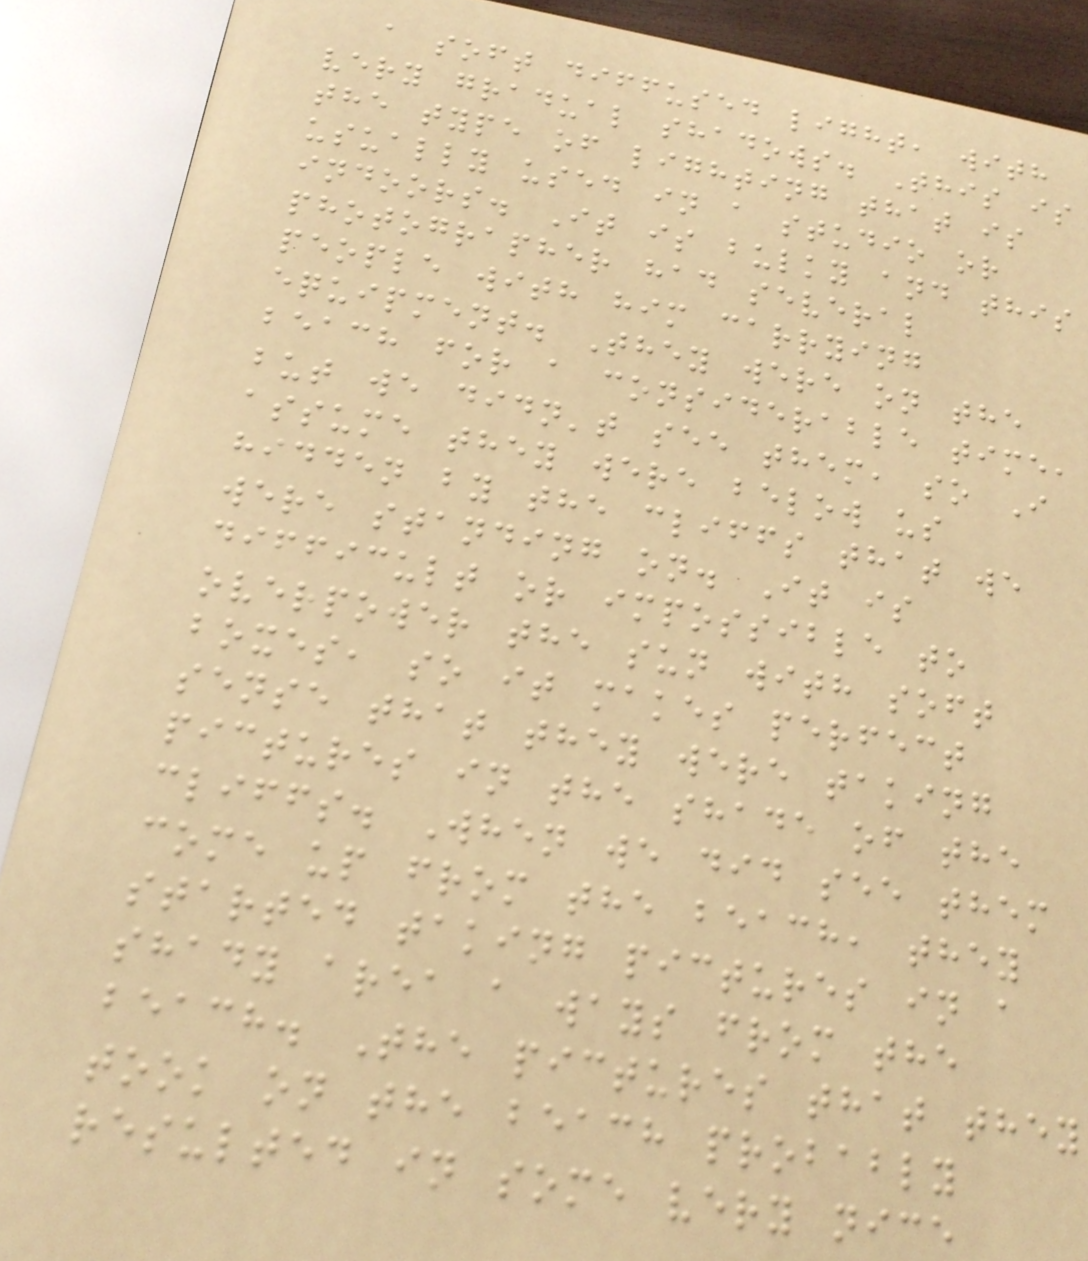a soft diffused light, with
very gradual shadows. This is
the type of lighting that is
usually used in a studio or
indoors. It is bulky and this
photographer had several
people with him carrying
equipment. They were on the
beach for a considerable time,
but we didn't see them, so I
assume they were below us
hidden by the cliffs that we
were standing on. It is
difficult or impossible to
overpower the sun with soft
boxes, so it makes perfect
sense that they were taking
pictures in the shade of the
cliffs. When we did see them
come up from the beach, they
started taking pictures in a
shady area a ways from the
beach. The pictures that they
took on the beach probably
resulted in some very nice
